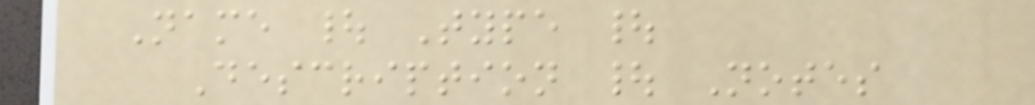Name | Type |
Description | Notes
